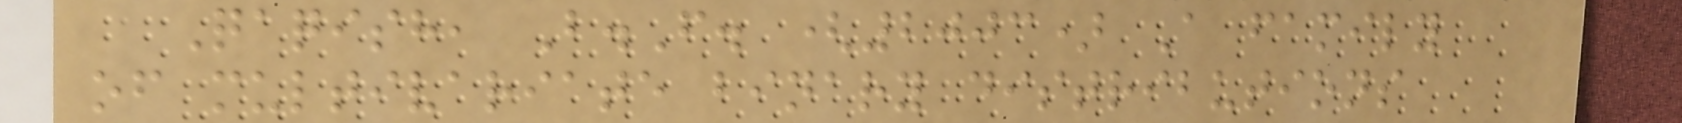Qaqish, B.F. (2003) A family
of multivariate binary distributions
